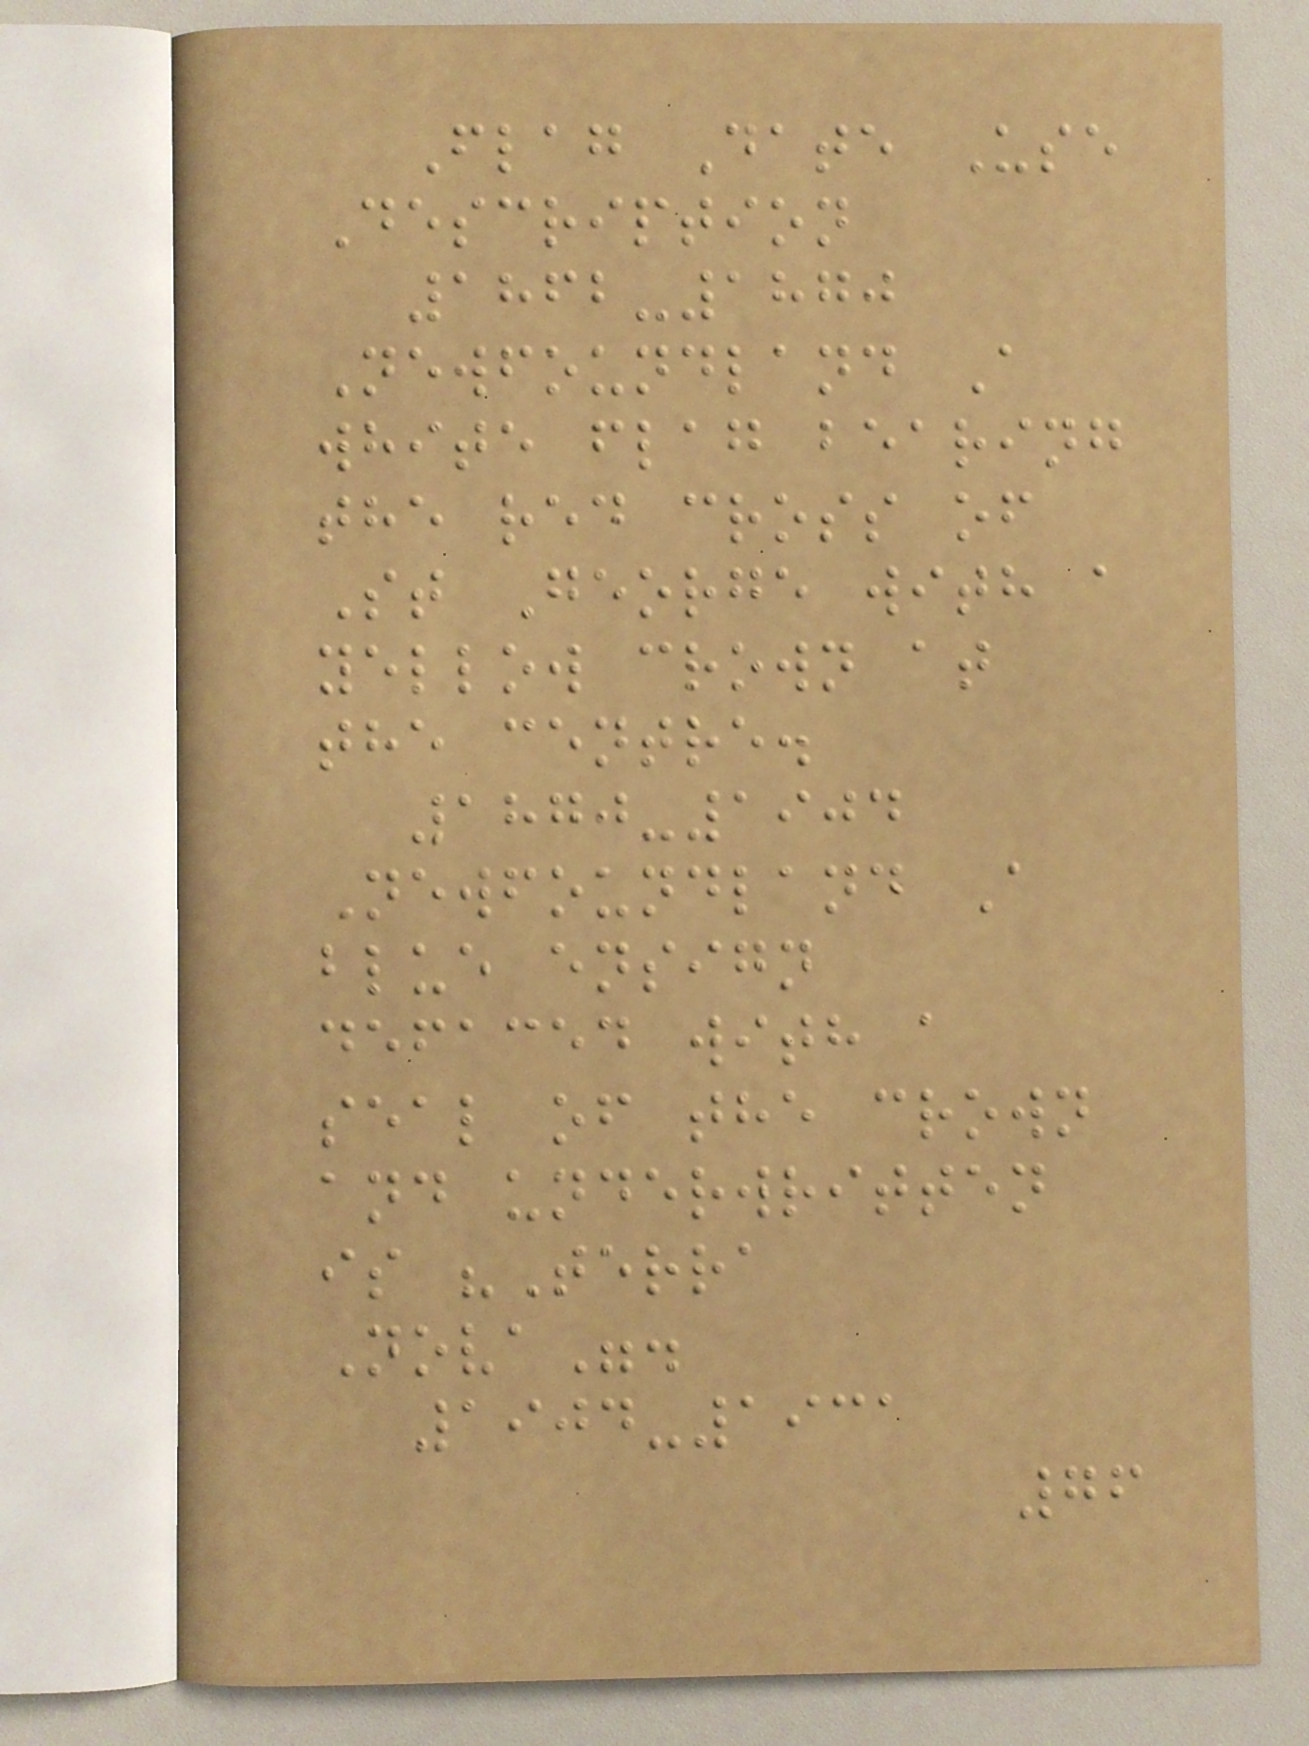Flag Date Use
Description
1862-1870
Newfoundland A
white flag bearing
the red cross of
St George with a
yellow crown at
the centre.
1870-1904
Newfoundland A
blue ensign
defaced with a
seal of the crown
and underwritten
is "Terra
Nova".
1904-1931
76
